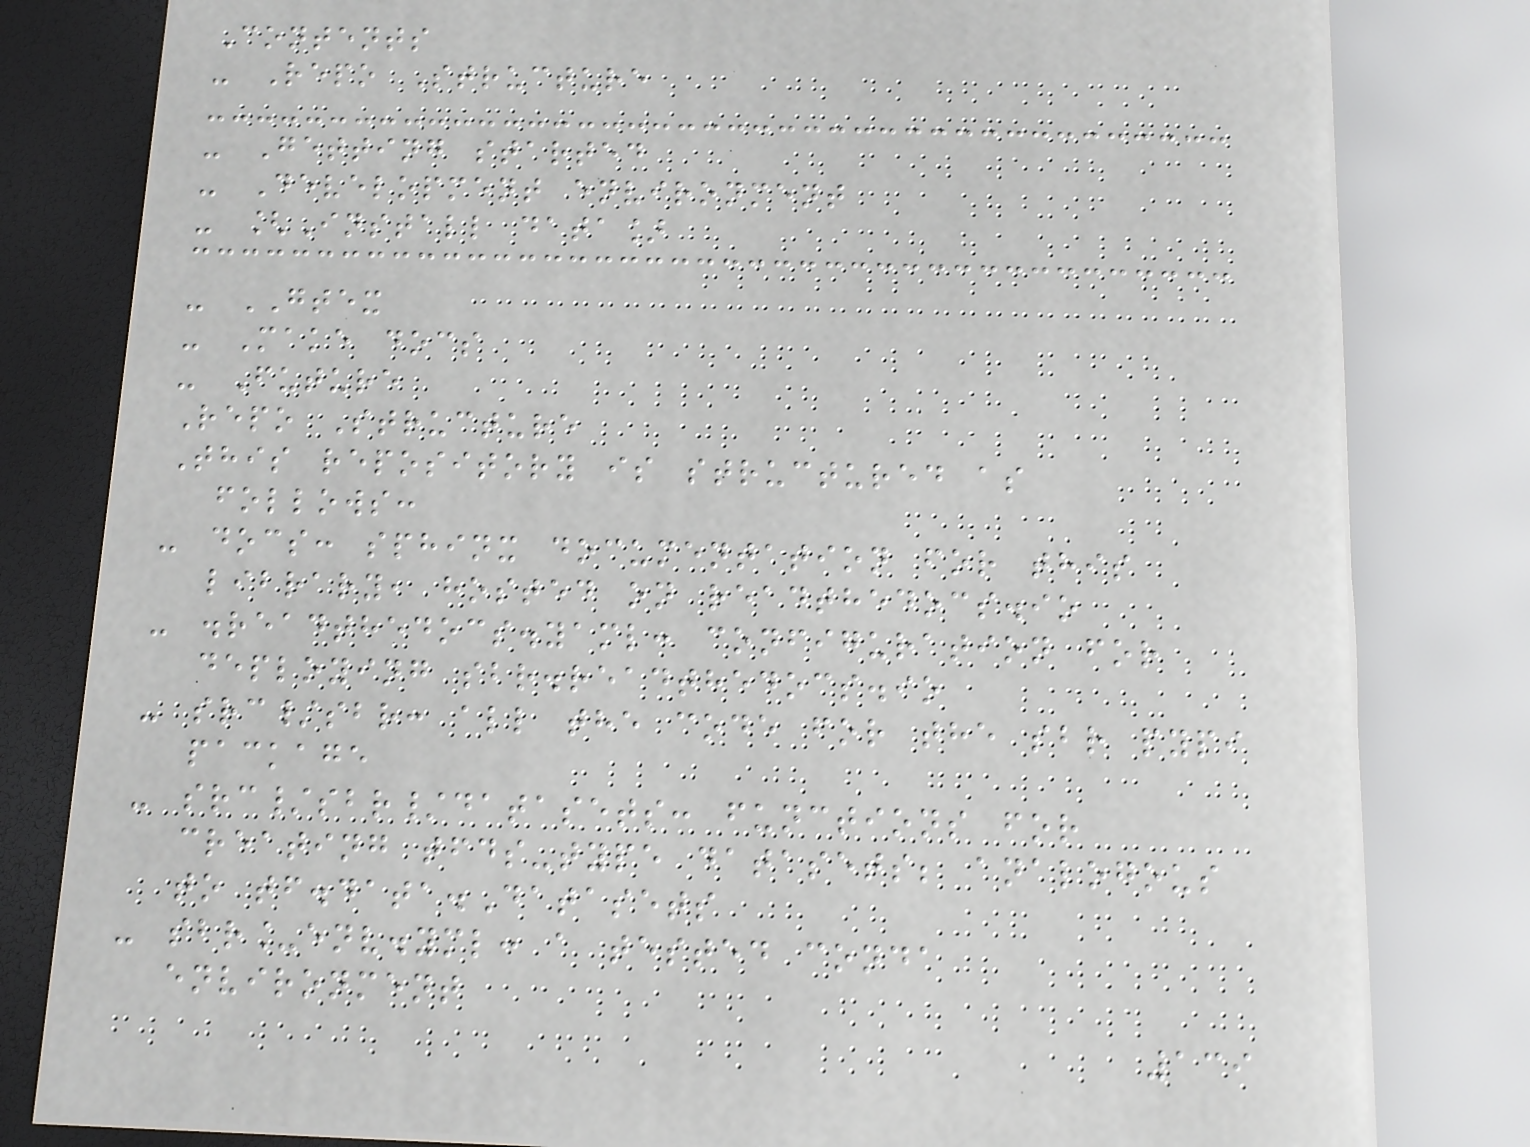Contents
- Repo Structure
- Getting started
- Development environment
- [Install data]
- GTEX
- Make docs
- Future
Repo Structure
This repository is structured as
follows:
- docs: sphinx documentation for this
library, hosted on readthedocs.io
- .readthedocs.yaml: configuration for
deploying sbr.readthedocs.io
- src/sbr: all the code for the sbr pypi
package
- src/sbr/datasets: functions for
creating tfds-type datasets; analogous
to tf.data.Datasets
- sbr_env.yml: a tested conda
environment
139
